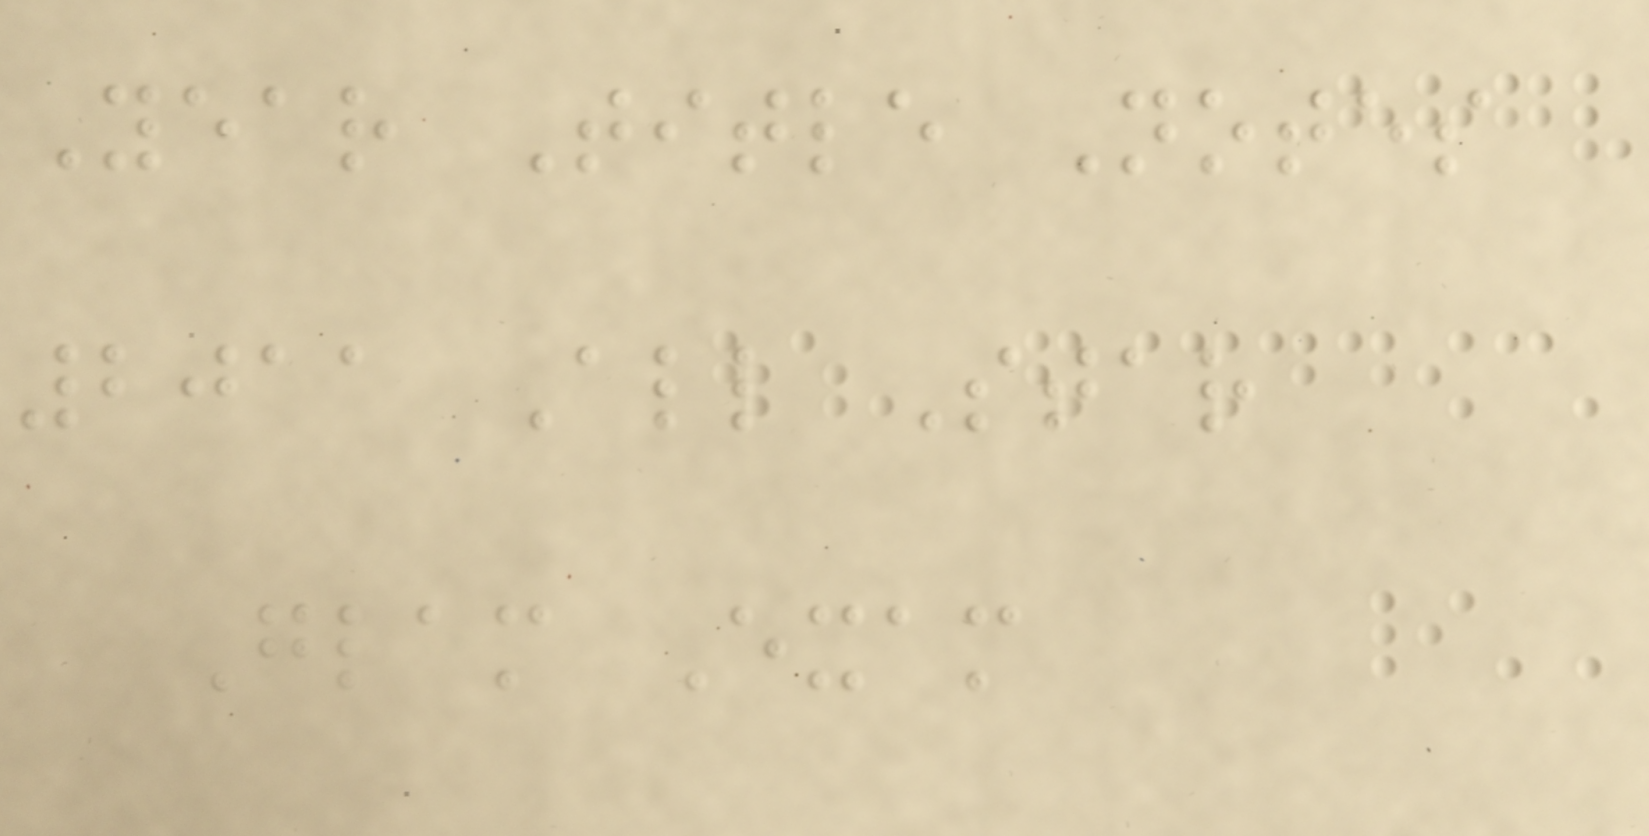Year Title Notes
2011 All Star
Glam Exam
